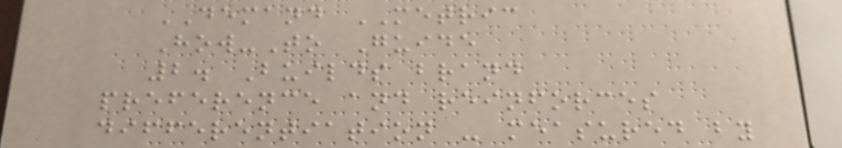DEMAND METRIC
How-To Guide
2. Builds brand
preference and reinforces
differentiation - measured by
